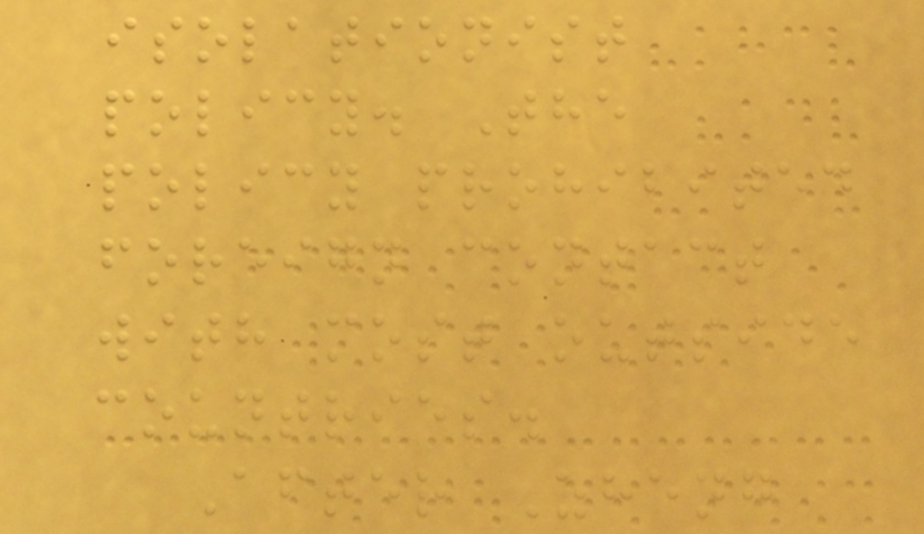isolationist
policy. The
policy prohibited
foreign contact
with most outside
countries.
After Zheng
